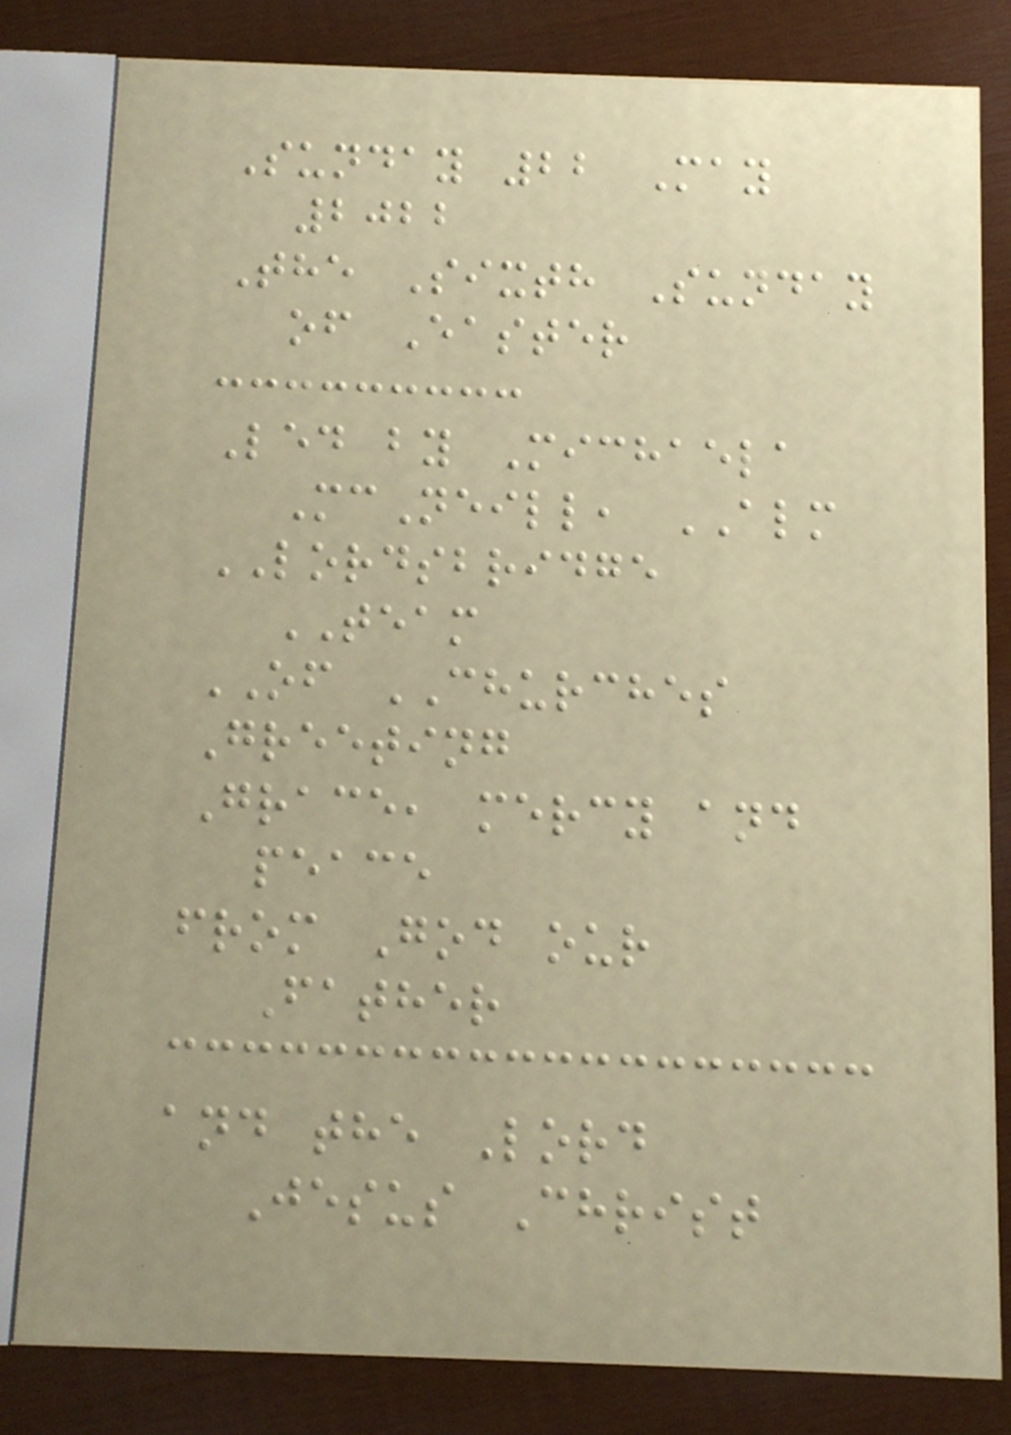Sunday 22 May
2022
The Sixth Sunday
of Easter
Led by Michaela
McNeill, ALM
LORDSBRIDGE
TEAM
OF CHURCHES
Greeting
Grace, mercy and
peace
from God our
Father
and the Lord
Jesus Christ
